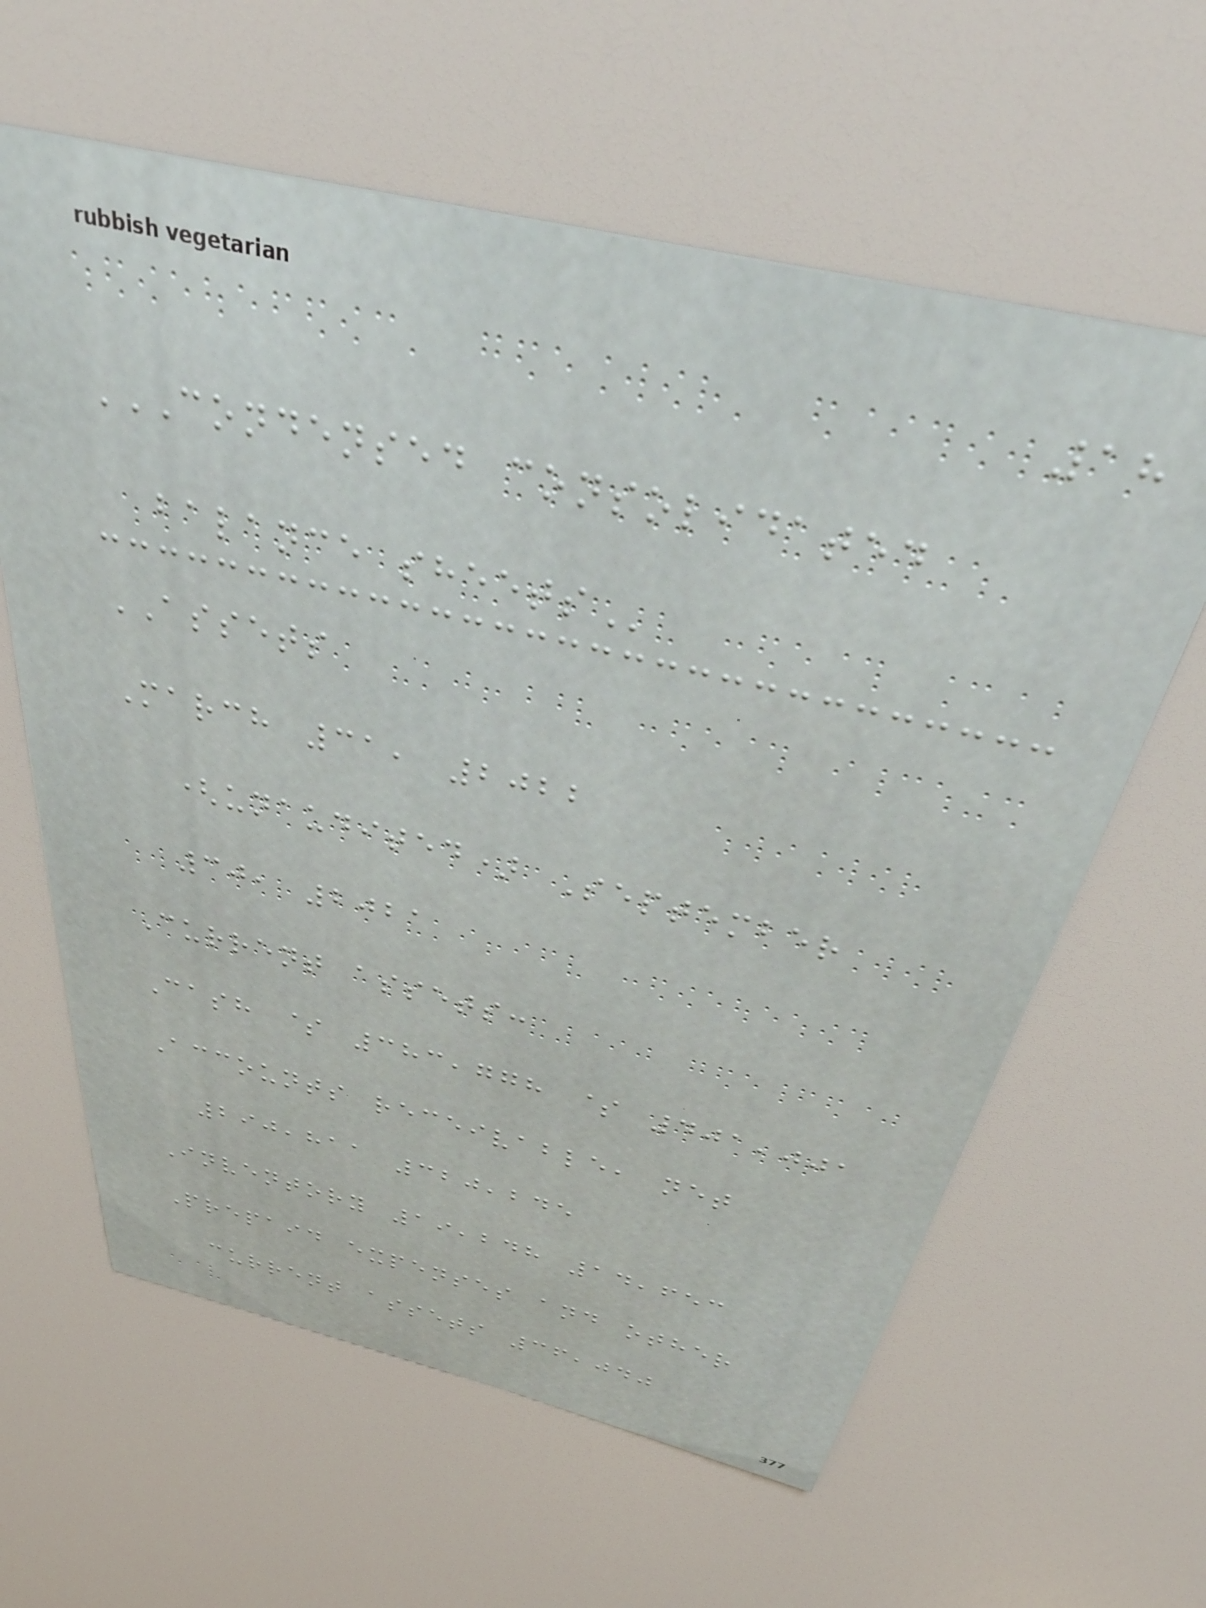18
CONDENSED CONSOLIDATED
BALANCE SHEETS
ASSETS
March 31, 2022
(unaudited) September
30, 2021
Current assets:
Cash $ 383,778 $ 401,001
Accounts receivable, net
290,811 320,245
Inventory 19,248 14,653
Prepaid expenses and other
current assets 36,040
